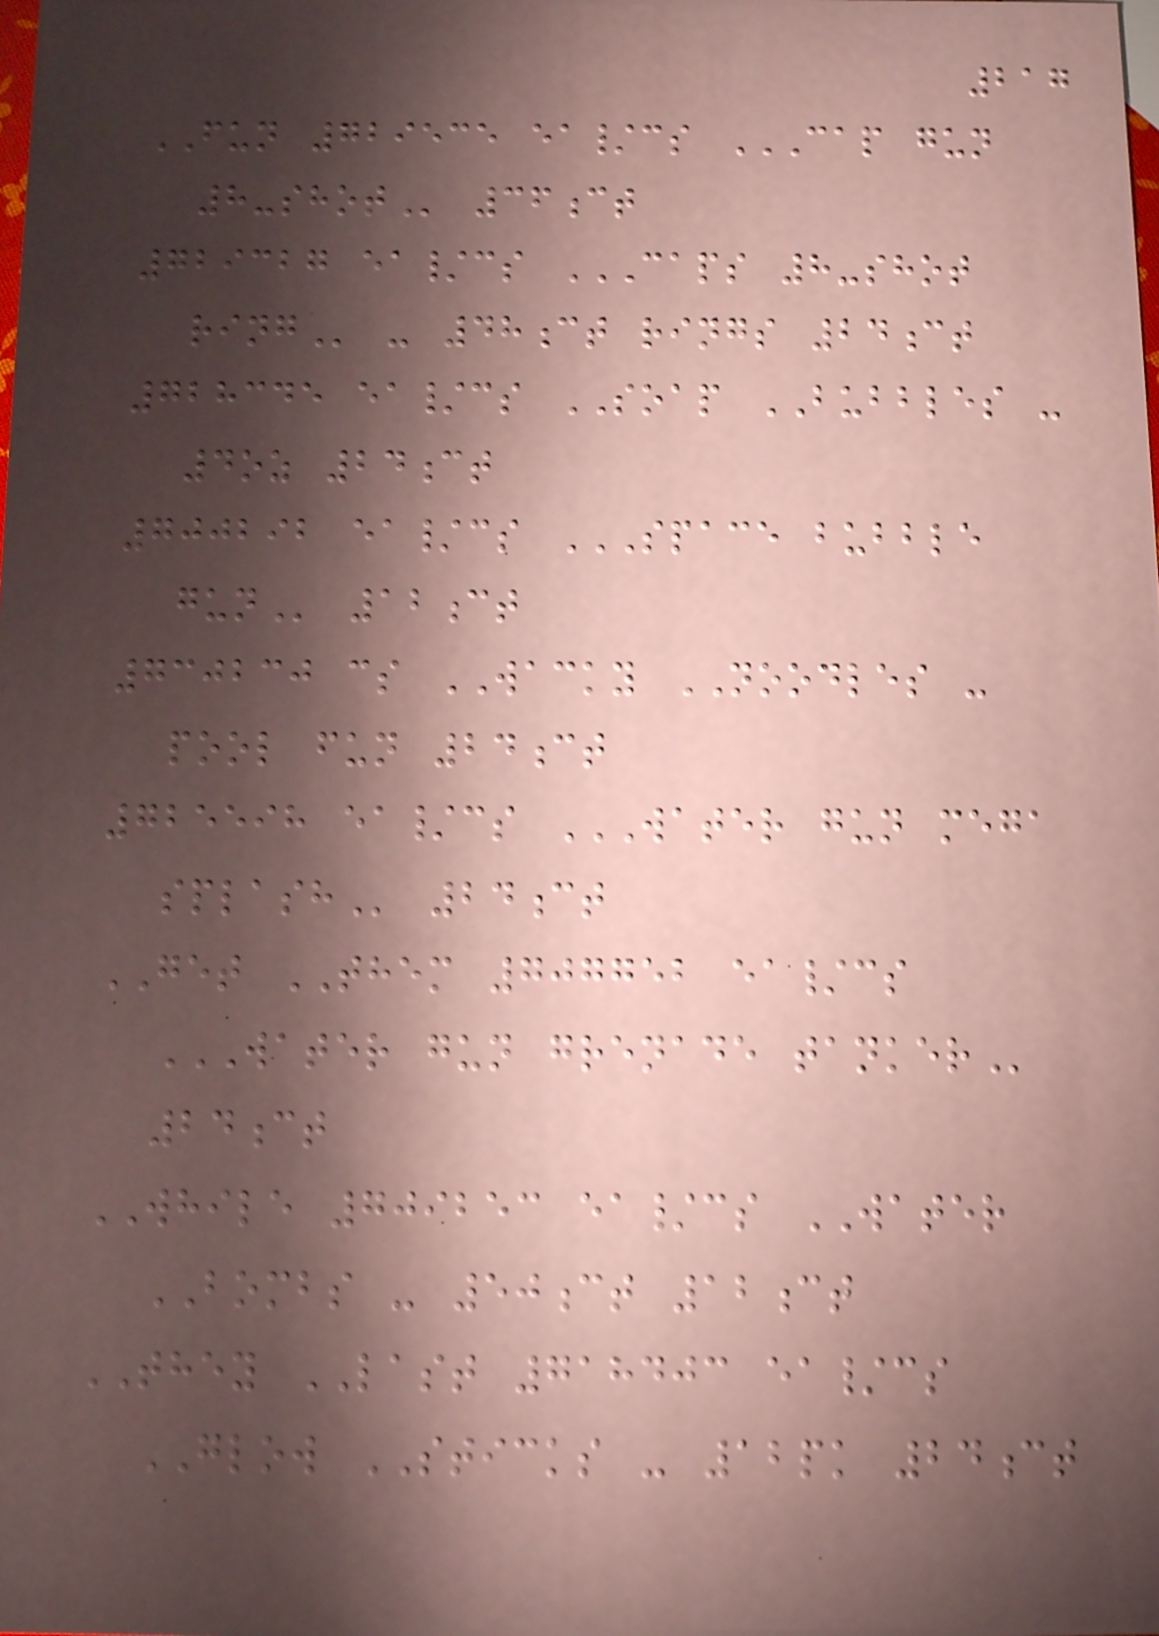217
FUN 729535 ea/cs CAP GUN
8-SHOT 36ct
729327 ea/cs CAPS 8-SHOT
RING - 48ct rings 24ct
728345 ea/cs SOAP BUBBLES -
4oz 24ct
700292 ea/cs SPACE BUBBLE
GUN 12ct
730230 cs WACKY NOODLES -
pool fun 24ct
725598 ea/cs WATER GUN MEGA
SPLASH 24ct
GET THEM 707752 ea/cs
WATER GUN GRENADE TANKER
24ct
WHILE 709253 ea/cs WATER
BOMBS - 50ct 12ct
THEY LAST 718403 ea/cs
GLOW STICKS - 12pk 24ct
